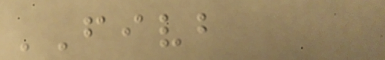FIVB
